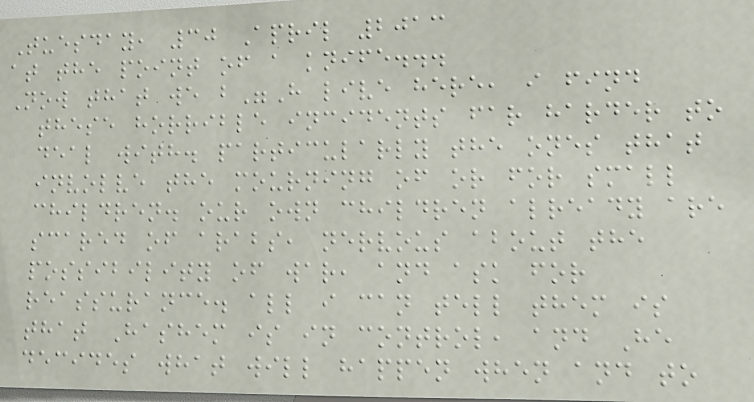Tuesday, 30 April 2013
at the point of a knife...
Now that we b"H live here, i find
these horrible incidents far harder to
deal with. particularly the ones that
involve the mourning of or for small
children. our own children already are
scared of arabs, nervous about the
possibility of war, and ask for
reassurance. all i can tell them is
that Hashem is in control, and He
decides what will happen when and to
